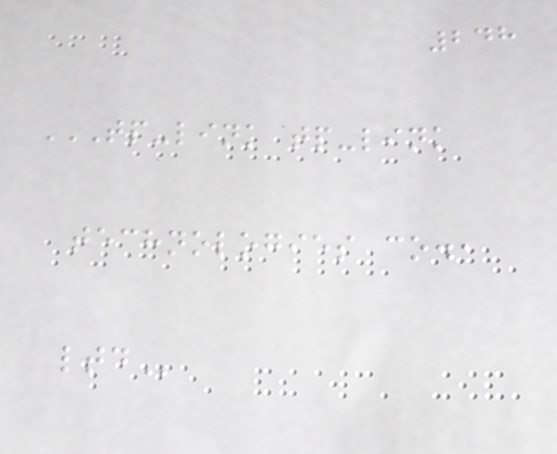248
TP-LINK TP-LINK
TECHNOLOGIES CO.,
LTD
